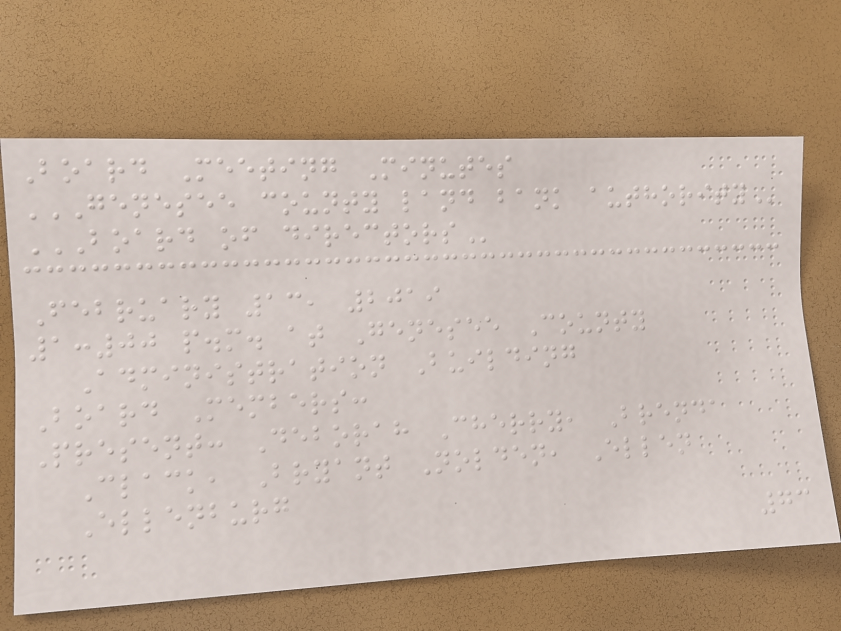Board Meeting Minutes
GENESEE COUNTY LAND BANK AUTHORITY
BOARD OF DIRECTORS
February 13, 2019
1:00 p.m. at Genesee County
Administration Building
Board Members:
Present: Deborah Cherry, Brenda
Clack, Bryant Nolden, Ellen
Ellenburg
73
